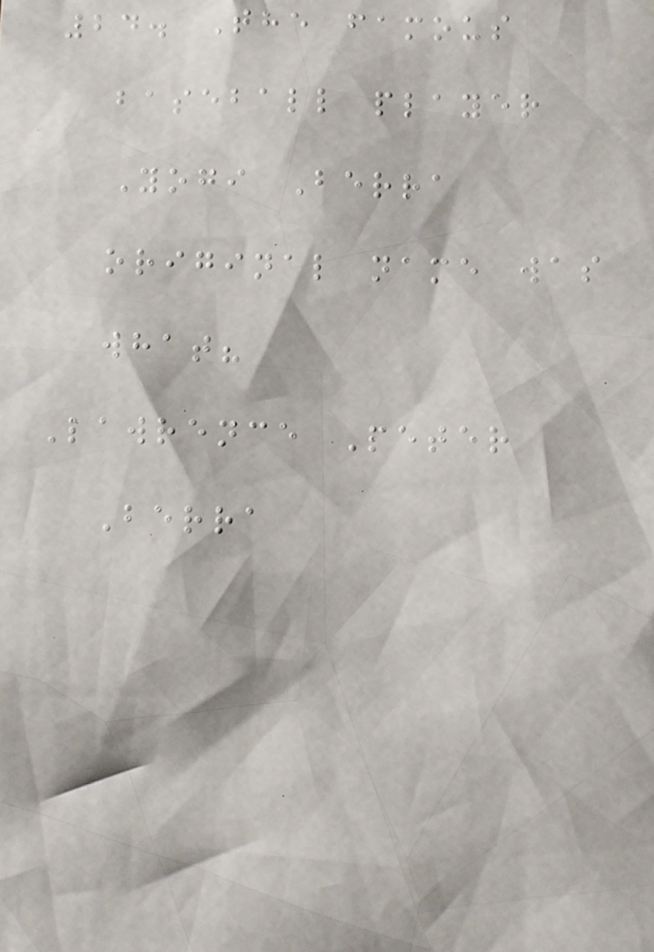24. The famous
baseball player
Yogi Berra
original name was
what?
Lawrence Peter
Berra
